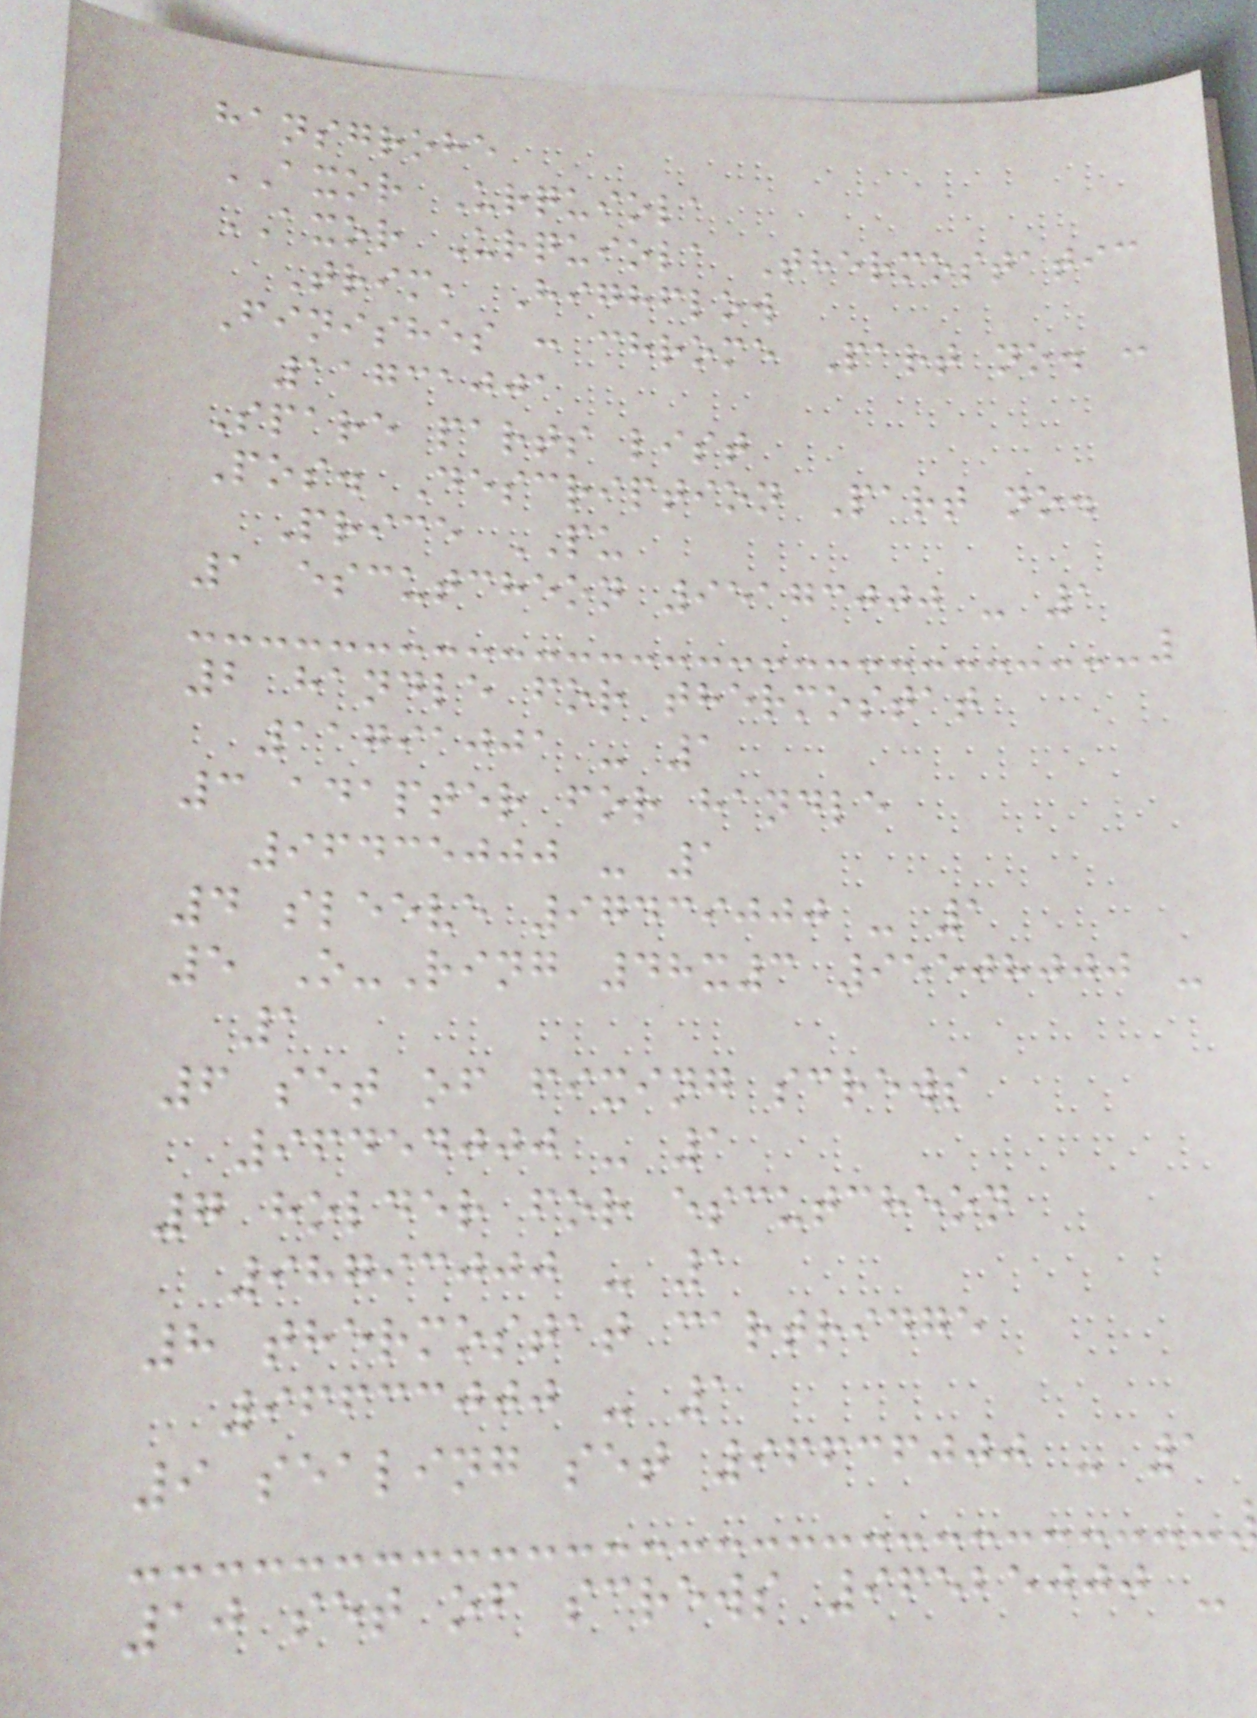hansgrohe
AXOR Urquiola
AXOR Urquiola Thermostatic
Trim, Highflow
Finishes : chrome Part no. :
11731001
Spare parts list
Pos. Description Part no.
Price PU
1 escutcheon 95173000 - 1
2 handle for thermostat
11791001 - 1
3 adapter for handle
96435000 - 1
4 sleeve 97439000 - 1
5 O-Ring 48x3 95508000 -
1
6 set of fixing screws
96454000 - 1
7 holder for escutcheon
98793000 - 1
8 thermostat cartridge
96633000 - 1
9 sealing set 96636000 - 1
10 set of screws 96525000 -
